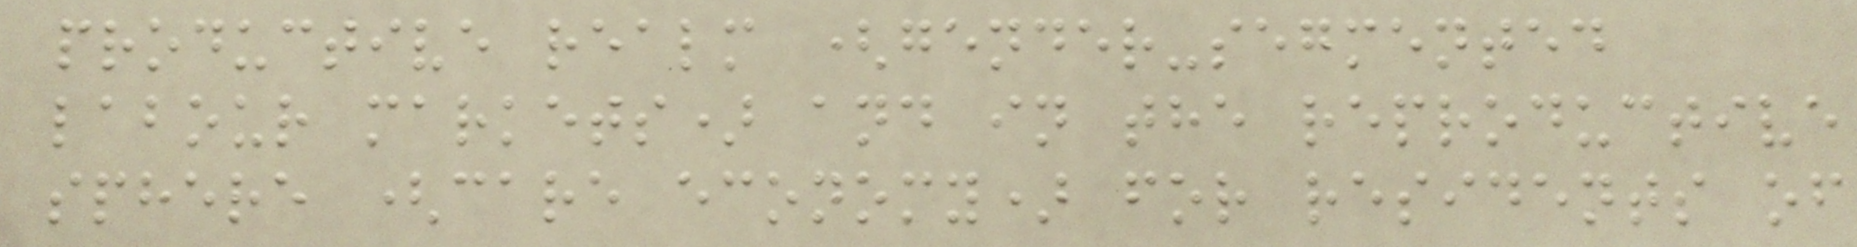productive realm (gender-segmented
labour markets) and in the reproductive
sphere (care economy) for residents of
